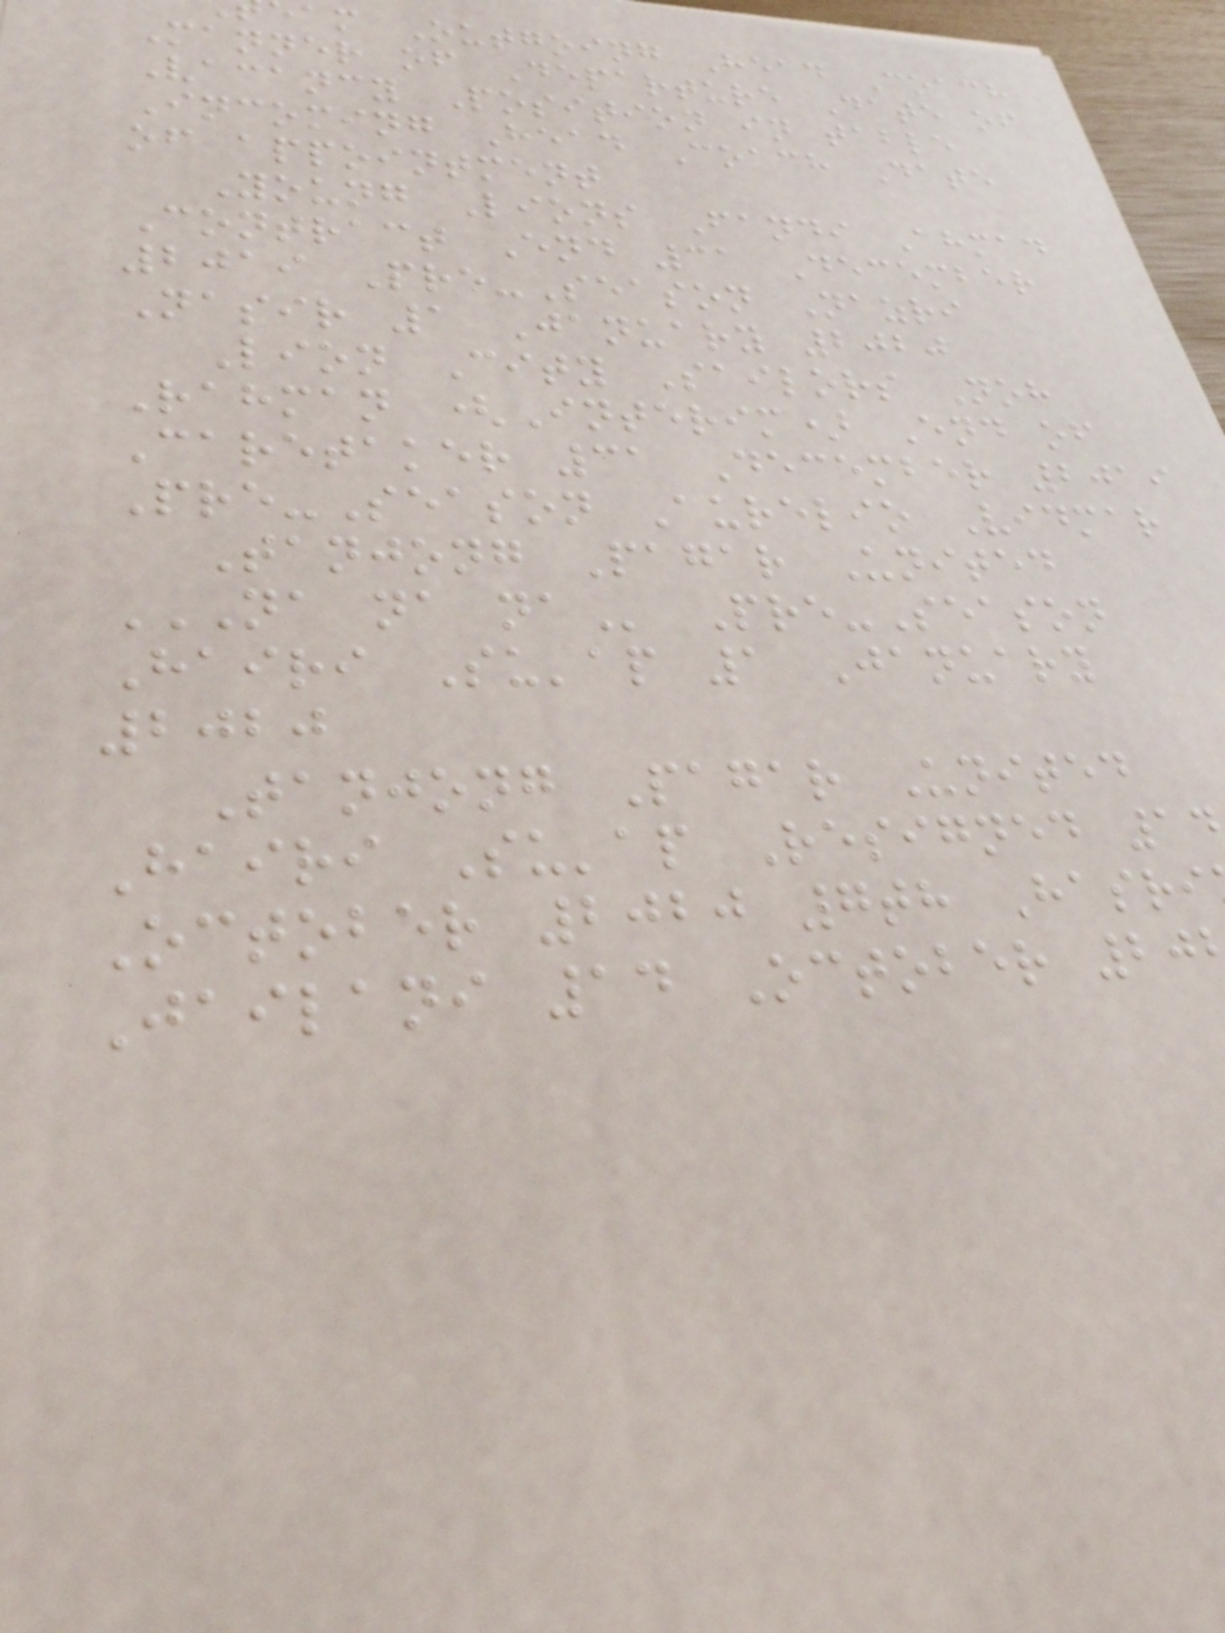am Outgoing Head Coach
Manner of Departure Date of
Vacancy Position in table
Incoming Head Coach Date
of appointment
Young Lions Fandi Ahmad
Contract End 31 December
2019 Pre-Season Nazri
Nasir 1 January 2020
Lion City Sailors Noh
Rahman (Interim) End of
Caretaker 31 December 2019
Pre-Season Aurelio Vidmar
Tanjong Pagar United
NA NA NA Pre-Season
Hairi Su'ap 1 January
2020
Tanjong Pagar United
Hairi Su'ap Resigned 1
October 2020 7th Hasri
Jailani 14 October 20
